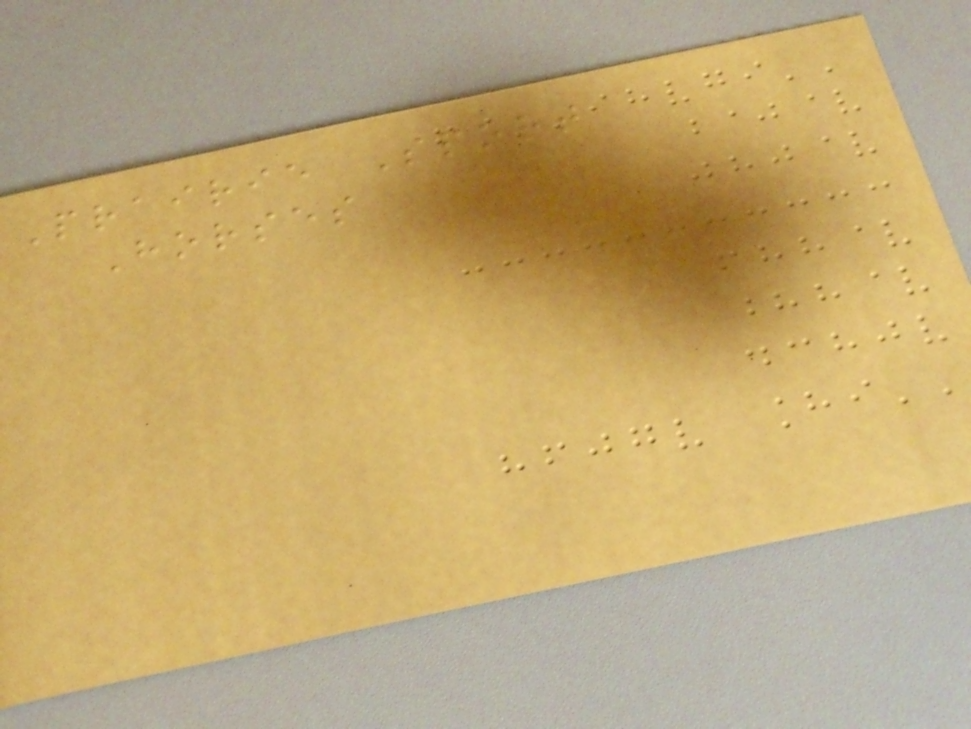Prairie Sport
Horses
